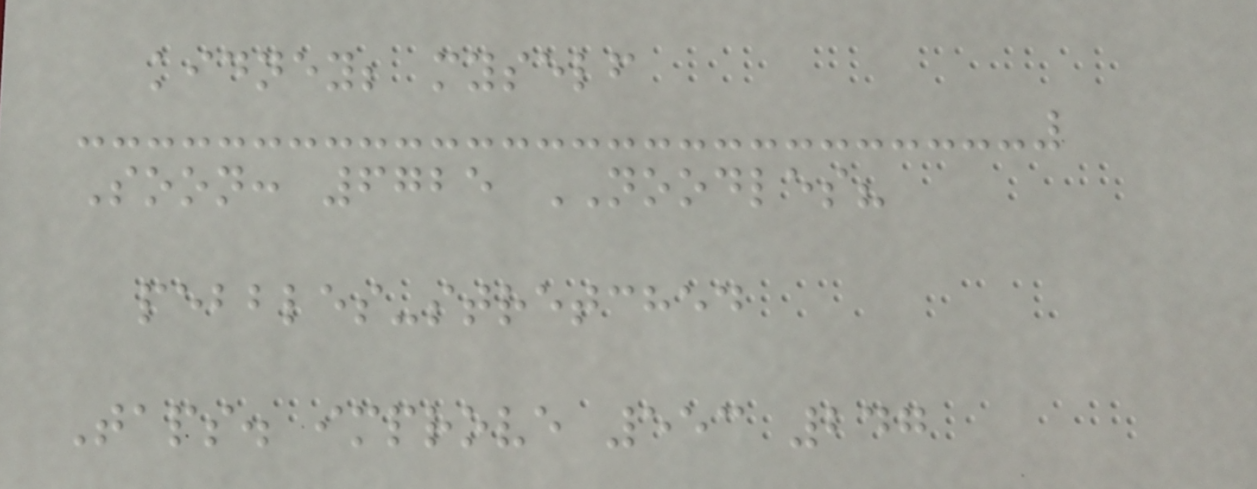kidney; myself
Soon: 6725 NOODLES?
pebbles-stretched
Taps. improve 553 247
